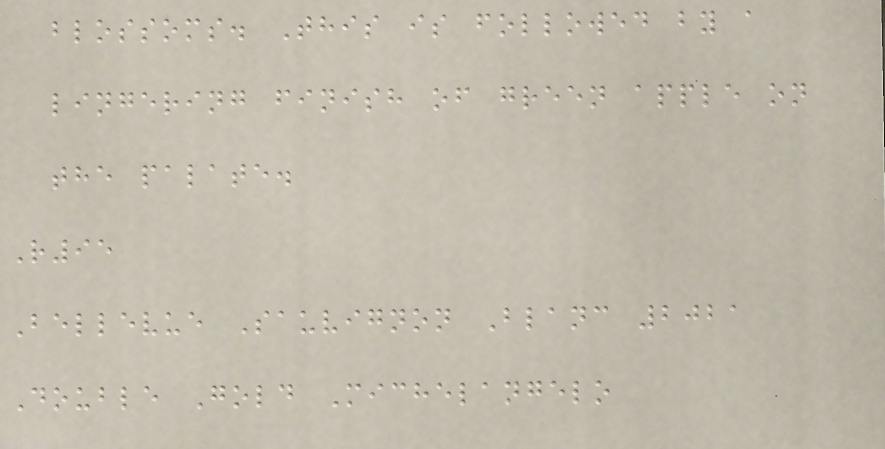blossoms. This is followed by a
lingering finish of green apple on
the palate.
R95
Bellevue Sauvignon Blanc 2021
Double Gold Michelangelo
